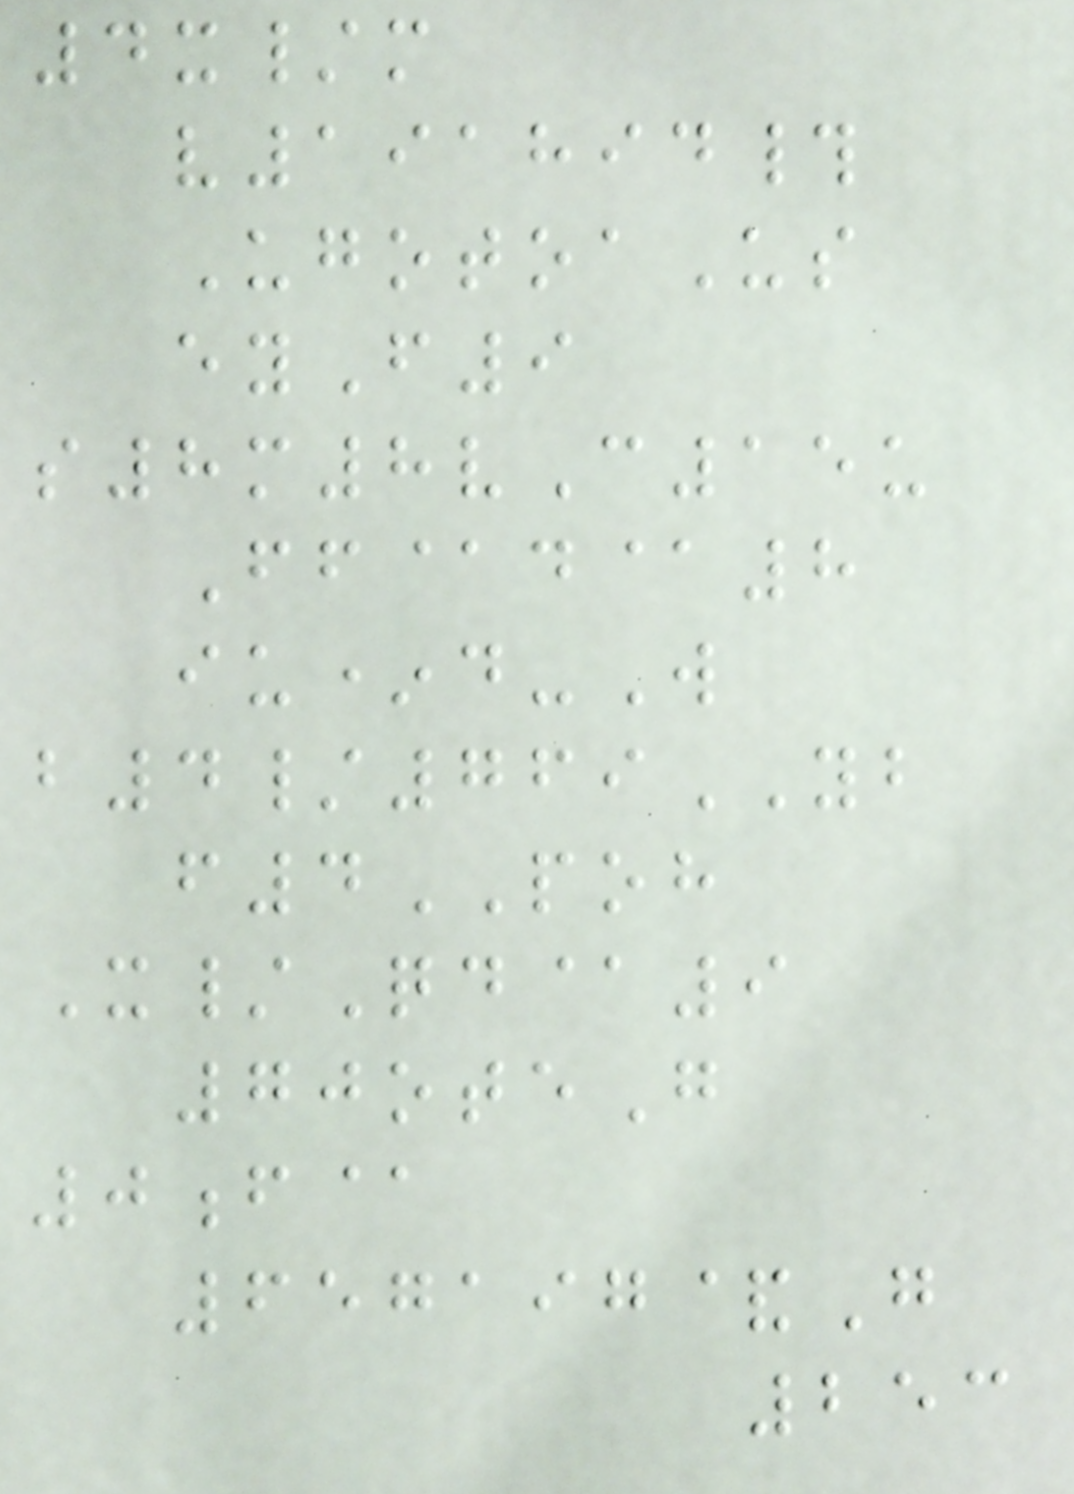4x/m
v191894#
UgotoaUs
eyF9
s8m8vC15u
Ff@d@8
iu*d-W
b4/769YB
f4POH
X/Qd@9
70oteG
0f@
657197&G
253
